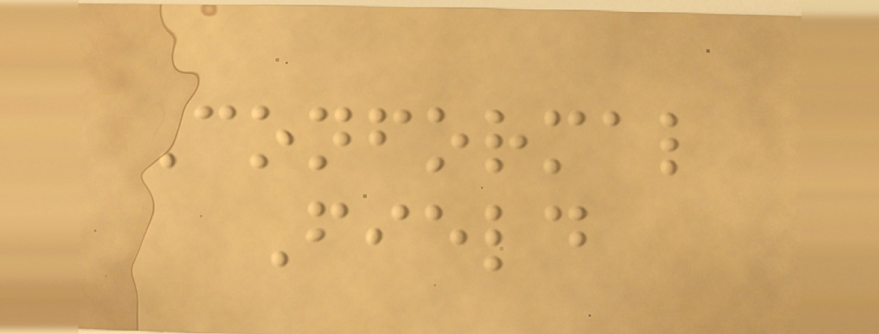Conformal
Field
